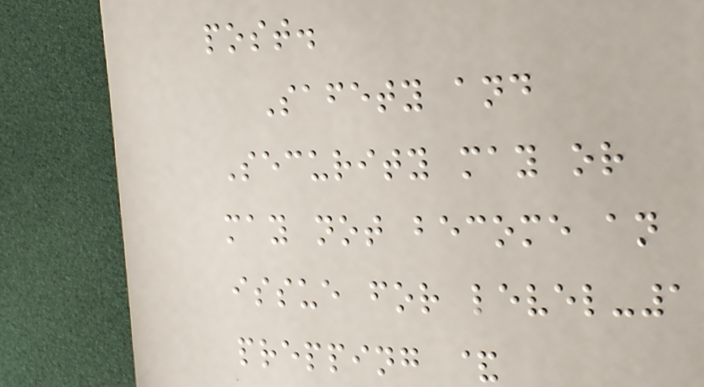post.
Safety and
Security may or
may not become an
issue for level-1
prepping &
